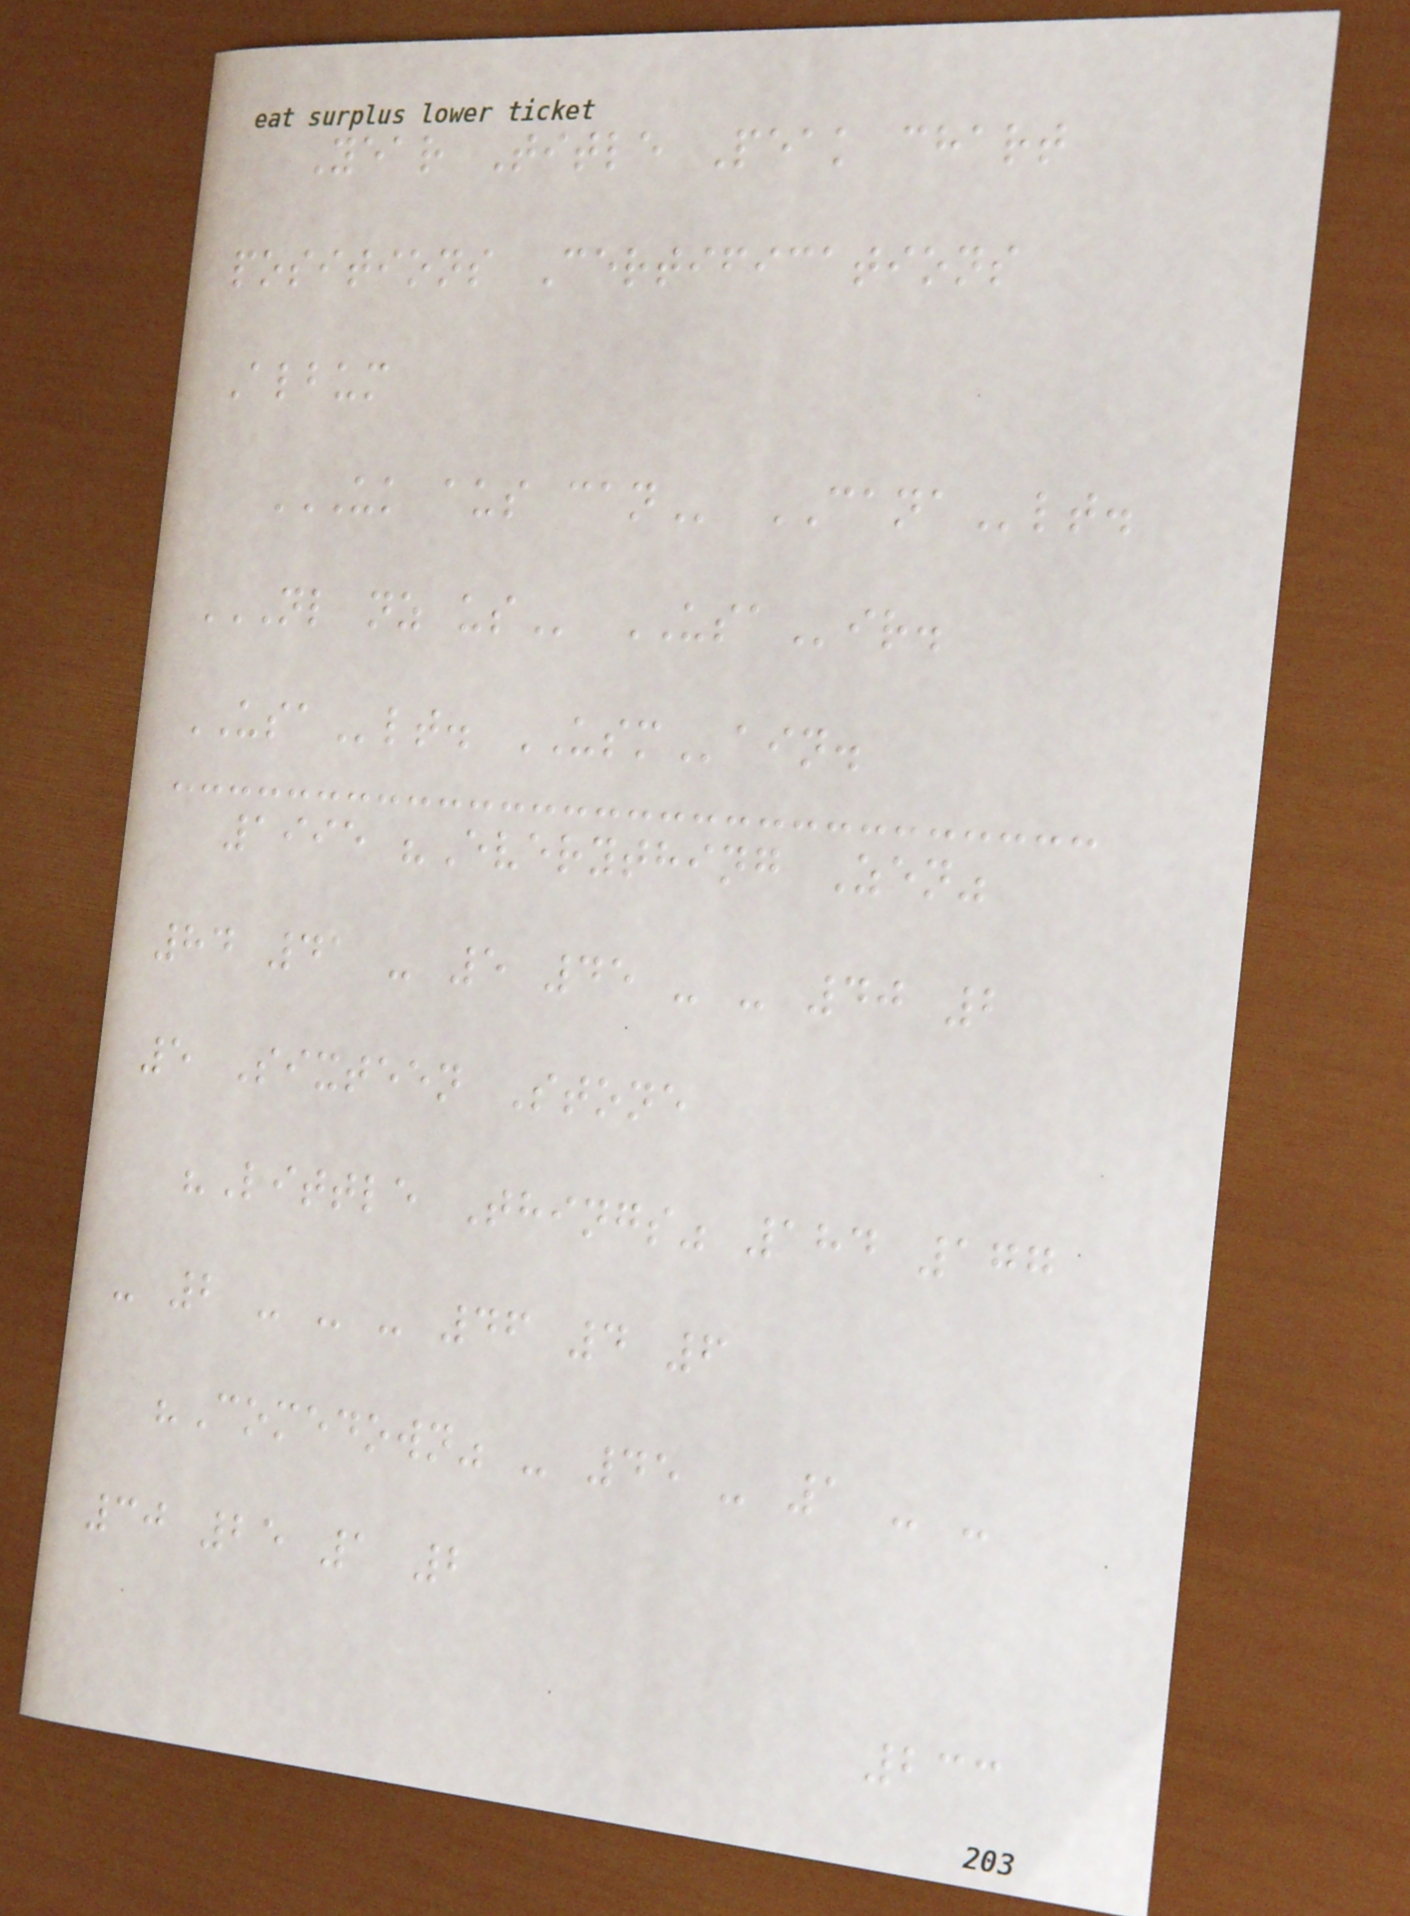Year Title Peak chart
positions Certifications
Album
UK AUS CAN CANAlt.
NL NZ US USAir.
USAlt. USMain.
1995 "Everything Zen"
84 41 - 5 45 - - 40 2
5 Sixteen Stone
"Little Things" 184 177
- 2 - - - 46 4 6
"Comedown" - 45 - 1 - -
30 25 1 2
233
